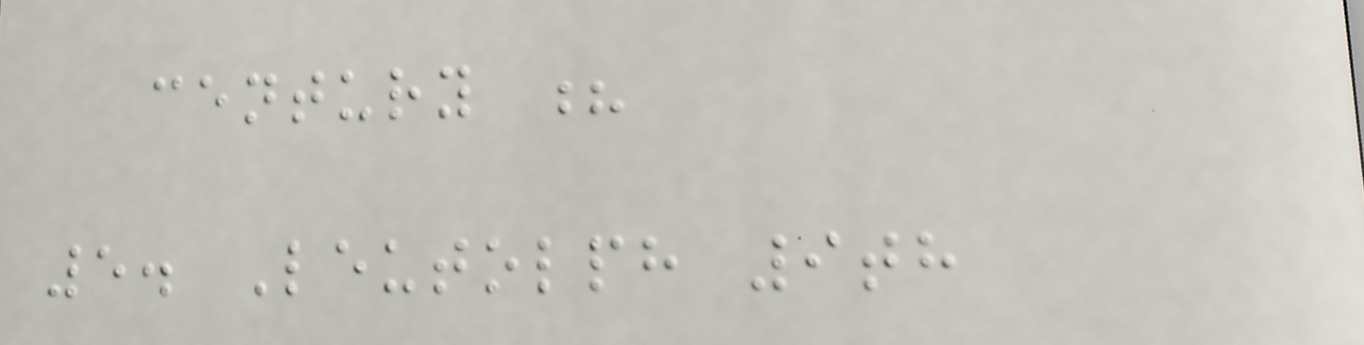century ?
5. Leutolph 9th
